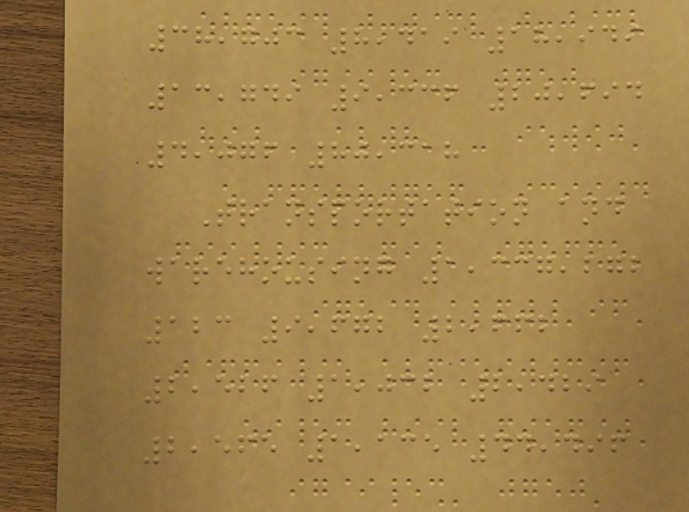38,703 8,419 18,949
13,749 9,336 20,694
4,076 80,318
Transportation and
warehousing 1,337,272
123 9,672 2,662
2,526 1,032 2,429
2,565 1,135 44,496
